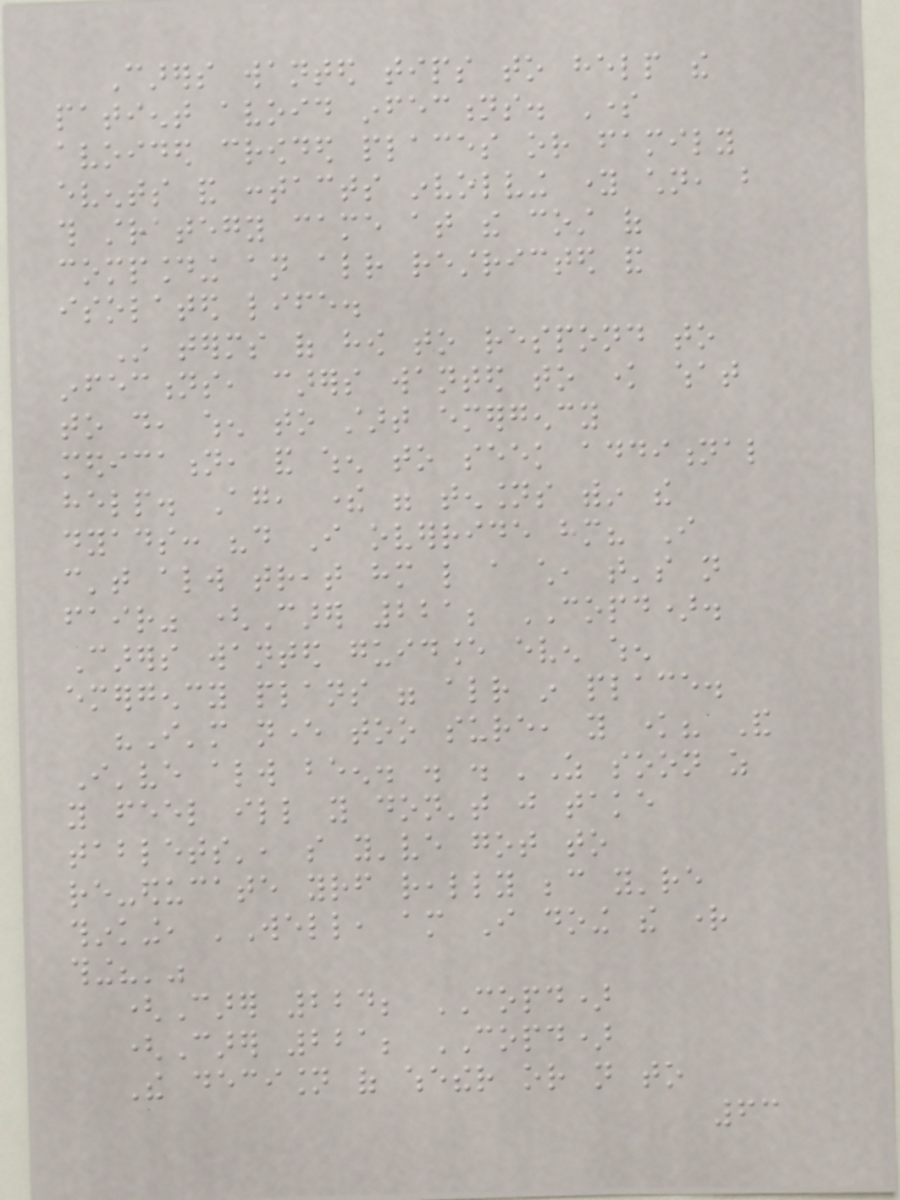Carers wanted tips to help the
patient avoid infections. Some
avoided crowded places or family
events and contacts involving young children, but
this strategy came at the cost of
compounding an already restricted and
isolated life.
In terms of how to respond to
infections, carers wanted to know what
to do, when to start emergency
medication, and when to seek additional
help. Again, there were tensions within the
dyads: "do I override him? I
can't always treat him like a child, that's not
fair" (Carer 221; COPD).
Carers wanted guidance even when
emergency plans were already in place.
"I'm never too sure, you know? And
I've always been. . . 'As soon as
you feel ill you don't just take
tablets', so you've got to
re-educate yourself really because you're
thinking, 'Well, am I doing the right
thing?'"
(Carer 224; COPD)
(Carer 221; COPD)
The decision of whether or not to
63
